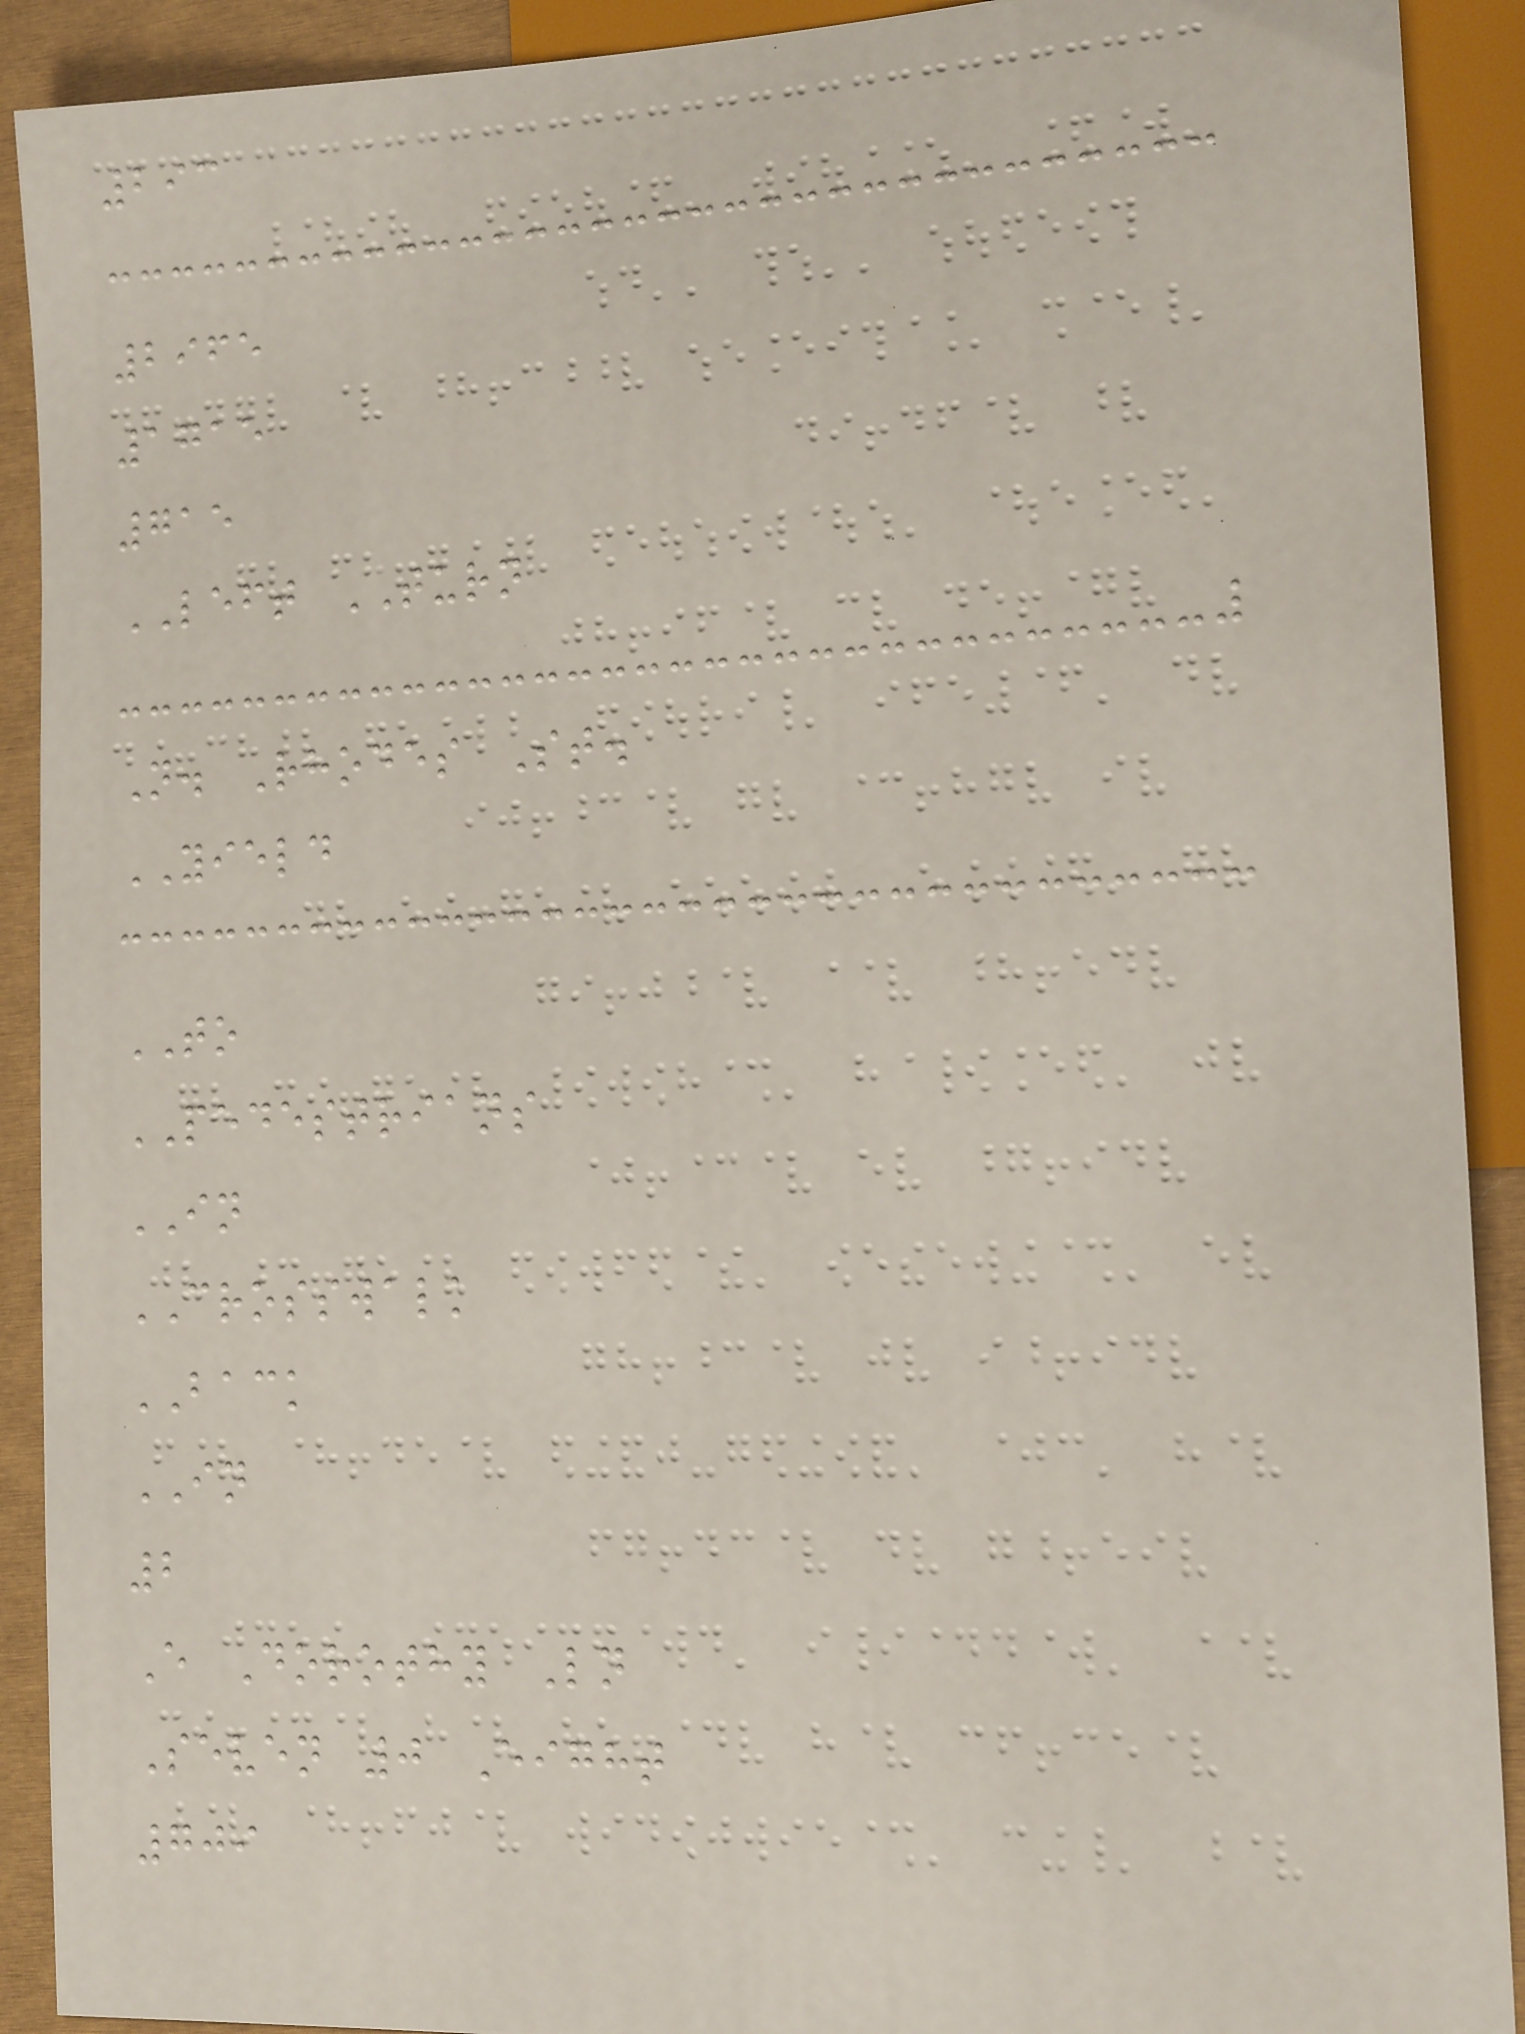293
2965
1715
715
LEFT TURN
N. Rhodes St.
YIELD
TO
PEDESTRIANS
IN
CROSSWALK
BACK
IN
2
E Dorothy Ln
Seven 0 Eight
709
